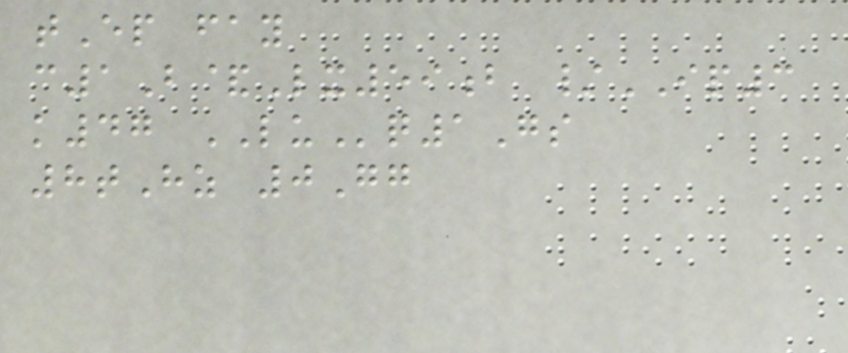tEp fay
c1B&Lx59b /IP3
k47 LUq1Gs
8tHz 0Gg
